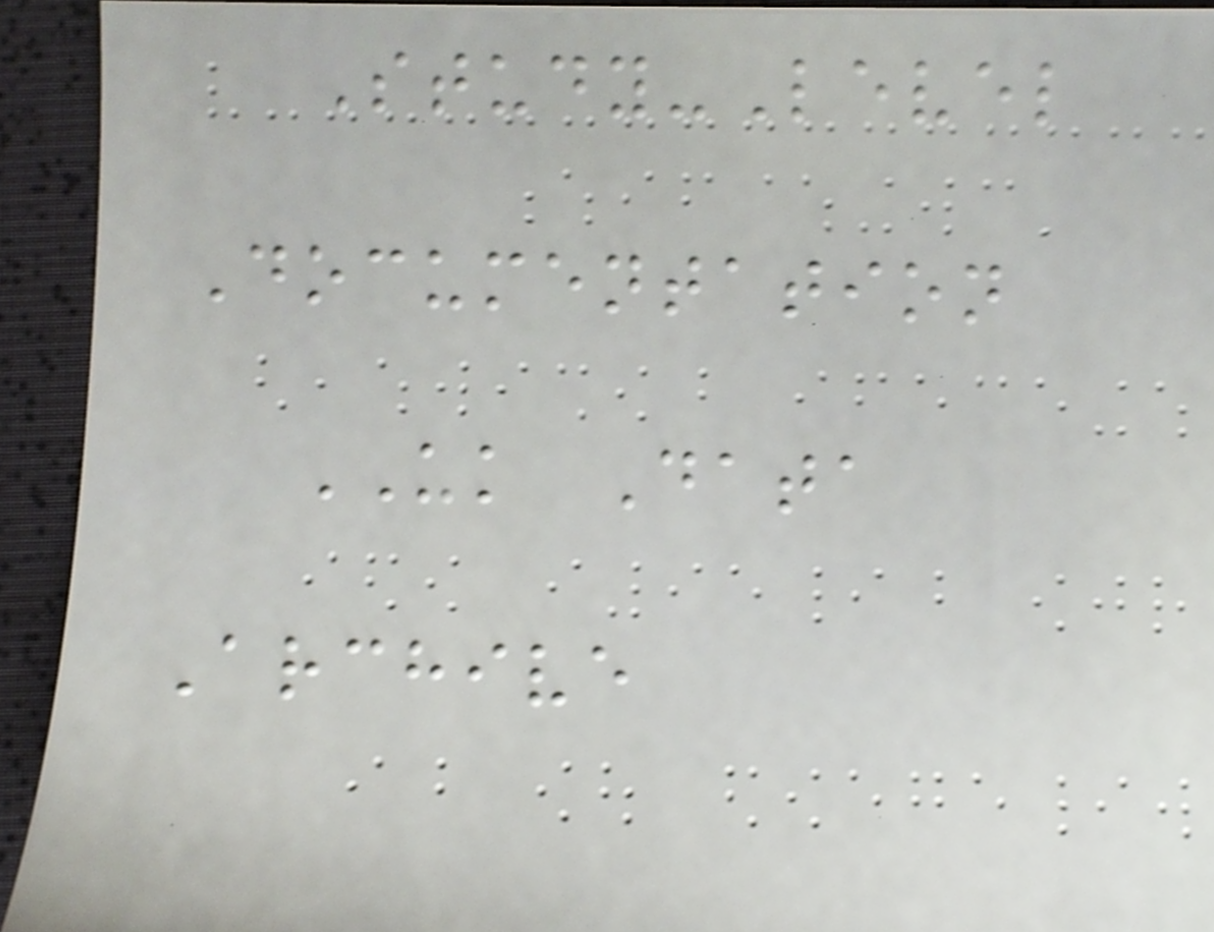Study-Level
Documentation
UK Data
Archive
